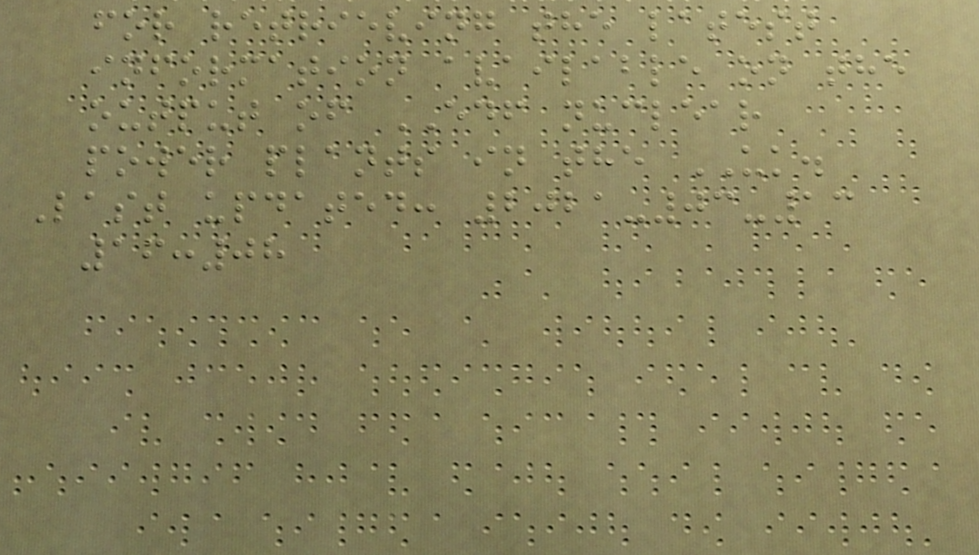for retrieving the latest
information available on the
output of EDF nuclear
power plants in the UK.
Last updated: 2021-03-13
16:08
